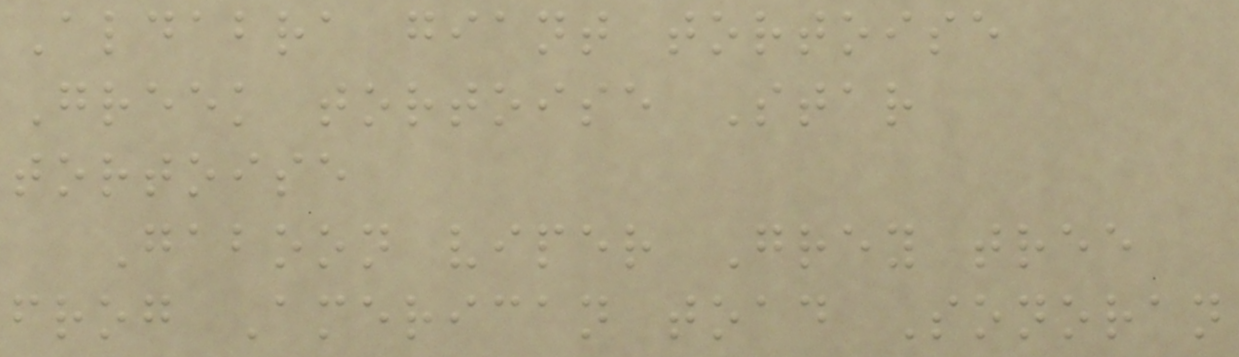Aldabra giant tortoise
Greek tortoise Star
tortoise
Gaboon viper Grey tree
frog American toad Sonoran
